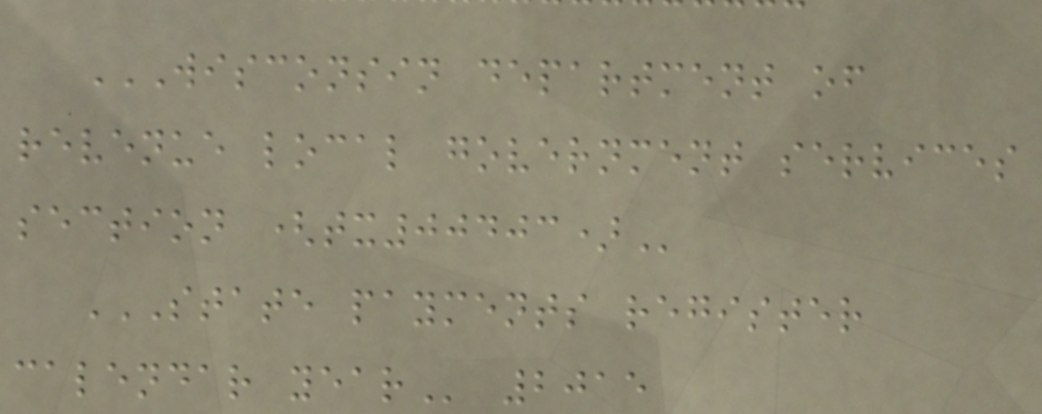WISCONSIN DEPARTMENT OF
REVENUE LOCAL GOVERNMENT SERVICES
SECTION (TX00403)
STATE PAYMENTS REGISTER
CALENDAR YEAR 2015
